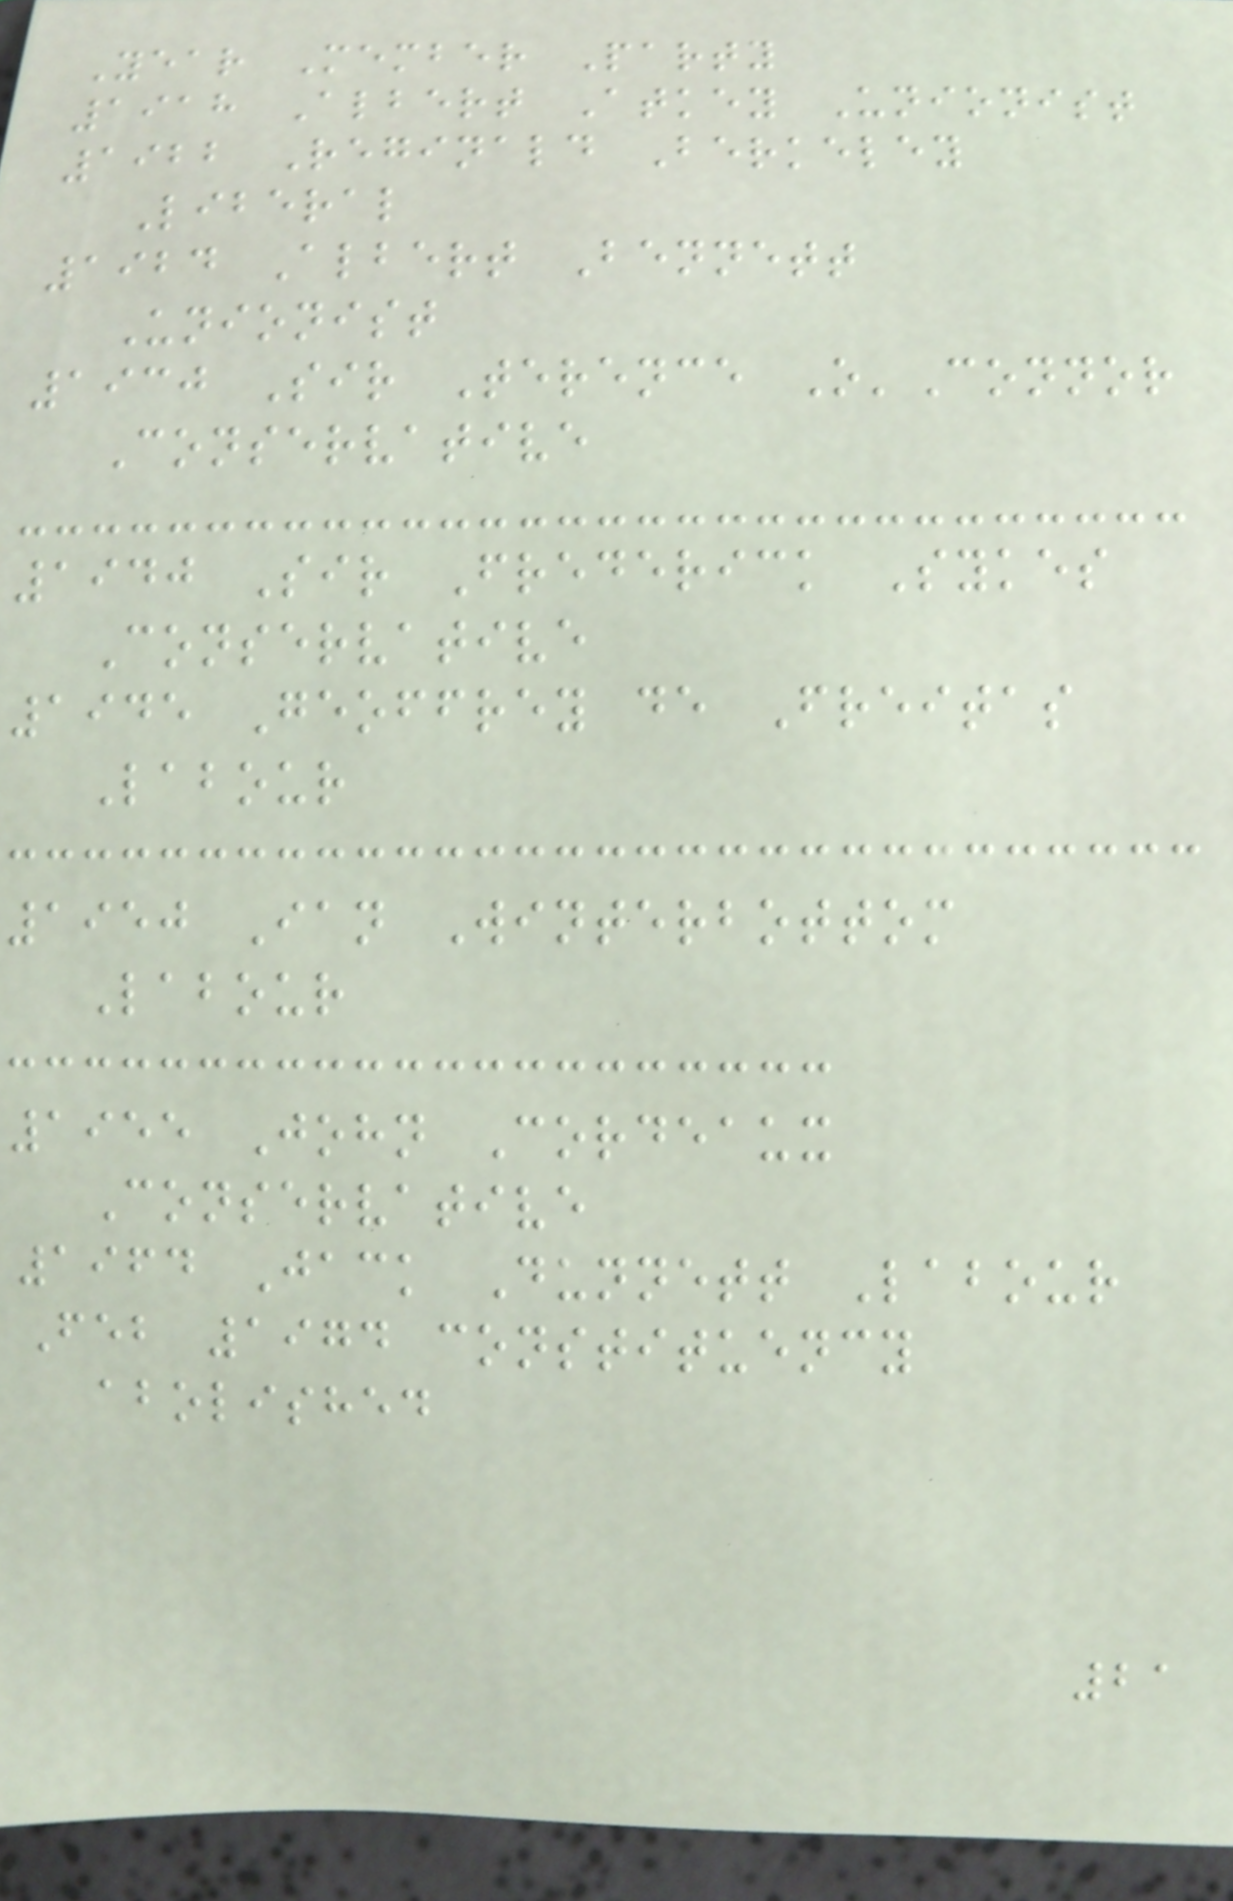Year Member Party
1918 Albert Atkey Unionist
1922 Reginald Berkeley
Liberal
1924 Albert Bennett
Unionist
1930 Sir Terence O'Connor
Conservative
1940 Sir Frederick Sykes
Conservative
1945 Geoffrey de Freitas
Labour
1950 Ian Winterbottom
Labour
1955 John Cordeaux
Conservative
1964 Jack Dunnett Labour
Feb 1974 constituency
abolished
21
